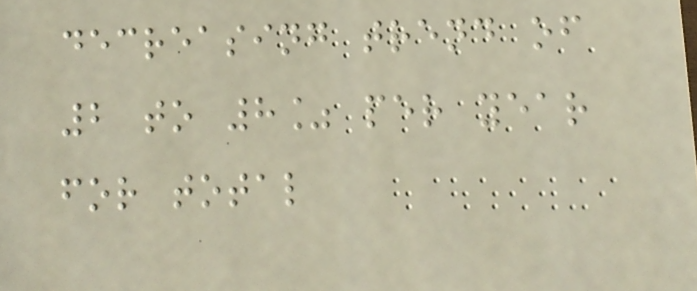decreasing trend of
2 to 8% per year
for total
